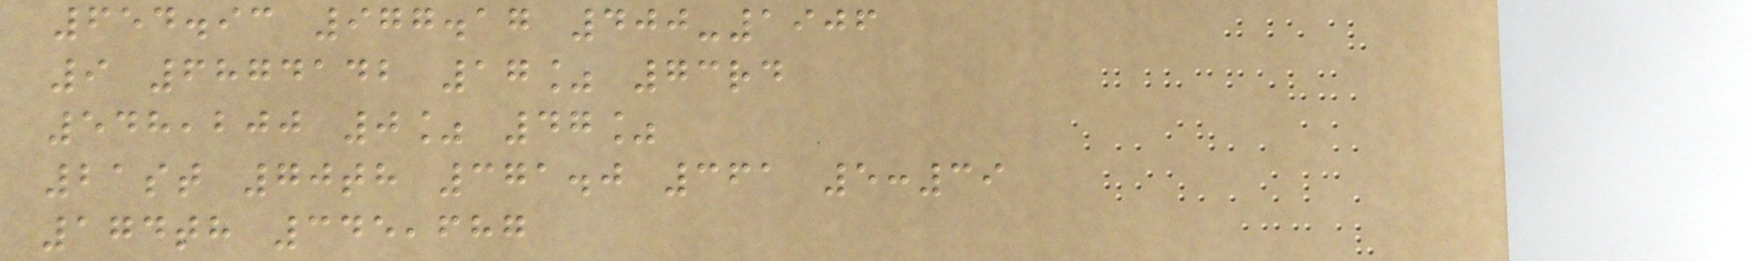654.93 977.17 400-1906
9 6874142 17% 73rd
548,200 0% 47%
21st 70th 371.0 361 5:39
174th 345,687
